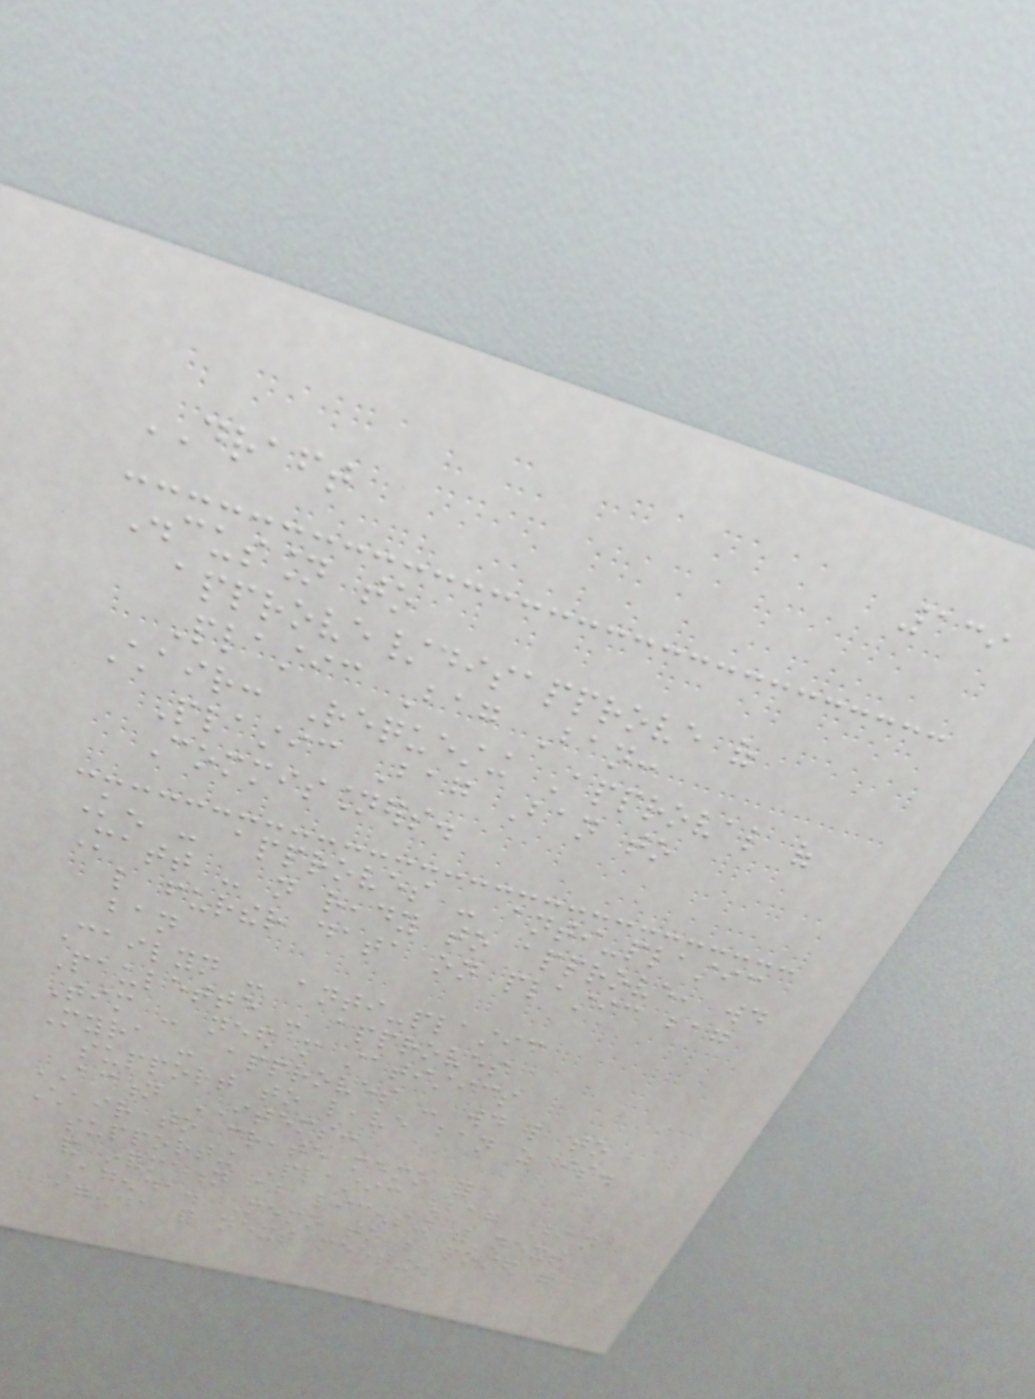139
DRAFT
Discussion to
approve/disapprove of
Plastic Bag Ban:
Chair: Requesting Approval of
Plastic Bag Ban to
Commissioners.
Ken - approves - anti-plastic
Matt - not ready to approve, would
like further data on plastic bag
ban
Cailyn - anti-plastic
Paulette - approves
Tim - need more statistics
Myra - approves - would like to
support to leave ban as is.
ACTION ITEMS:
Chair to create memo for
supporting Plastic Bag Ban
and information about licensing with next
Agenda. Memo to be posted with
agenda for next meeting.
